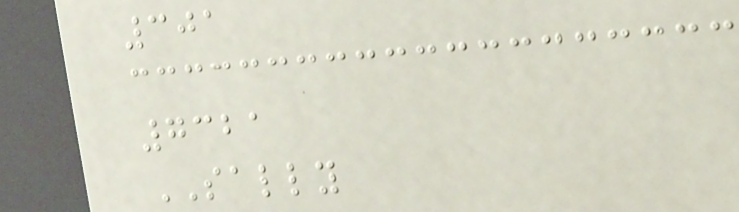301
7321
SALLY
